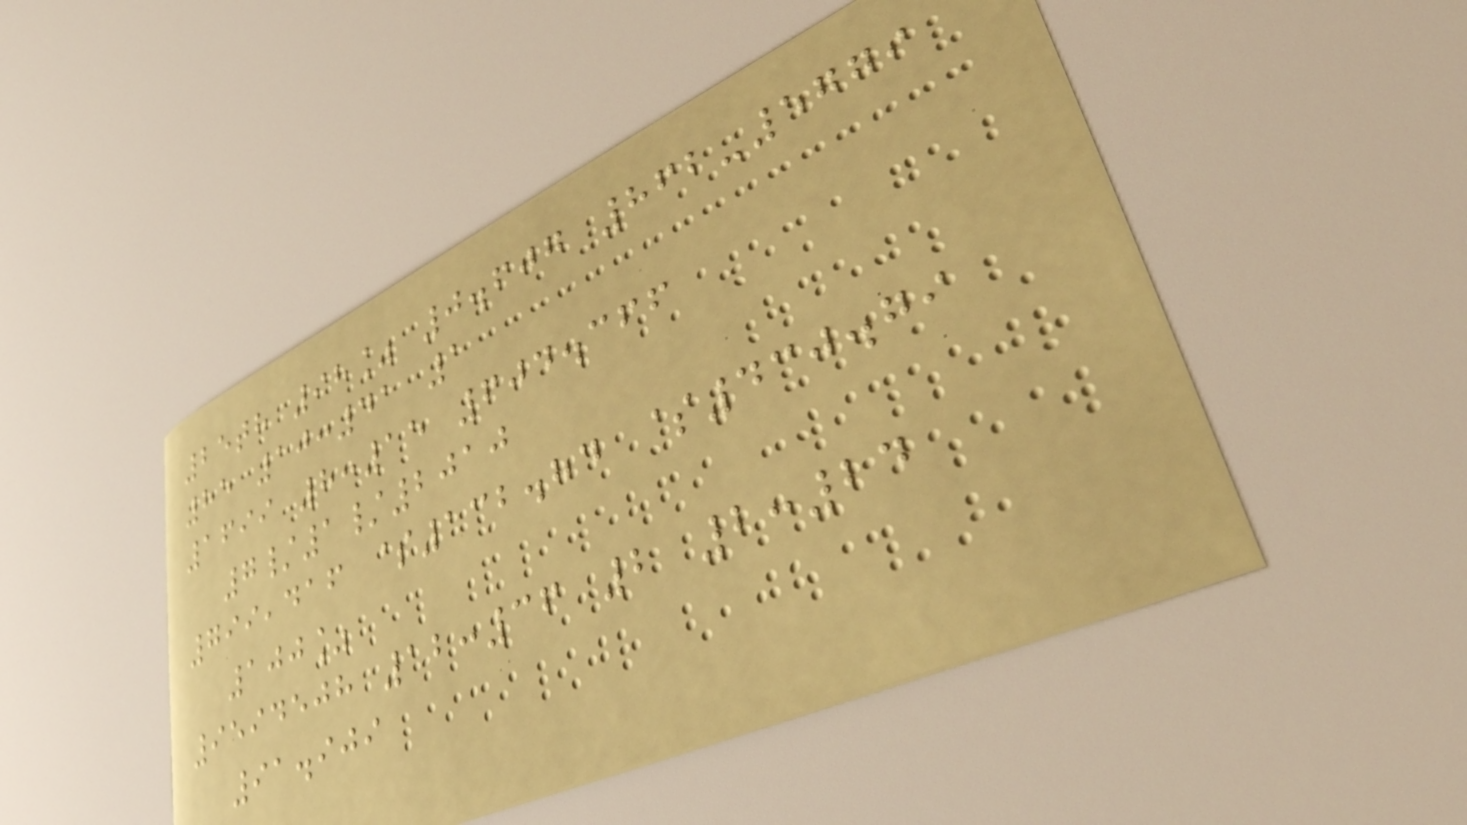25th 98% 0.607 862-5779
85 10:41 1
1699 8:15 604.366
7/1/2010
799,416 $132.84 $430.79
100%
9594508 12:36 2 2:24
91.909
